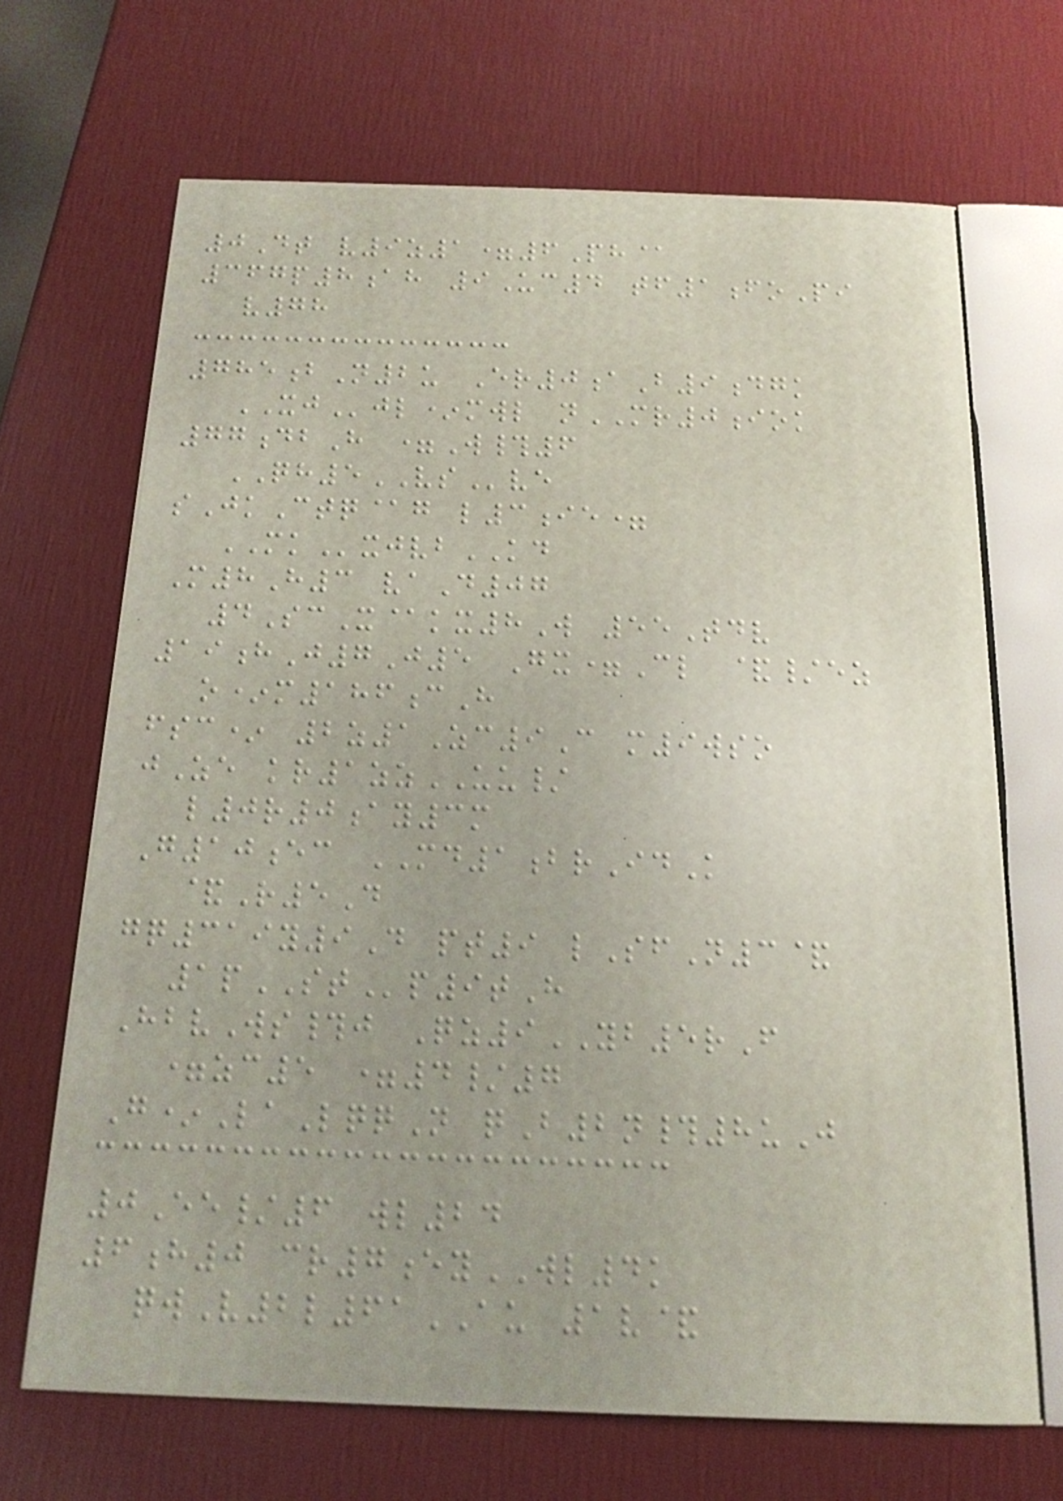0Dt v9z1=6Ph@
367p8ah 9Uc4 tf1foPi
v78
785bN2u Er0aB9dgk
XJjl*mwl nMR0iok
77dbH =W#6
QH5VSve
sJkCtq@g l3ie=
MKxjvbKD
M8H3 vaD07
4ScX@kx8W 55Tdv
19hJ7J5 Gx=Cl &/ez
o*m186cH
fsc* 2z1Zc9C m9wso
jZe kr1zzUU/
l0r0ay3m
G10ec MD1brIdK
&R5D
gq319y9D pt9 lSfN3&
1pSTp9tH
HbvWs#j Qz9YB5rF
=zc5 =4/7
G*LaLqqN qB2n#8uJ
0Ee/6 wl24
6h0 cr7eyWL4k
qwV2l61AU 1v&
